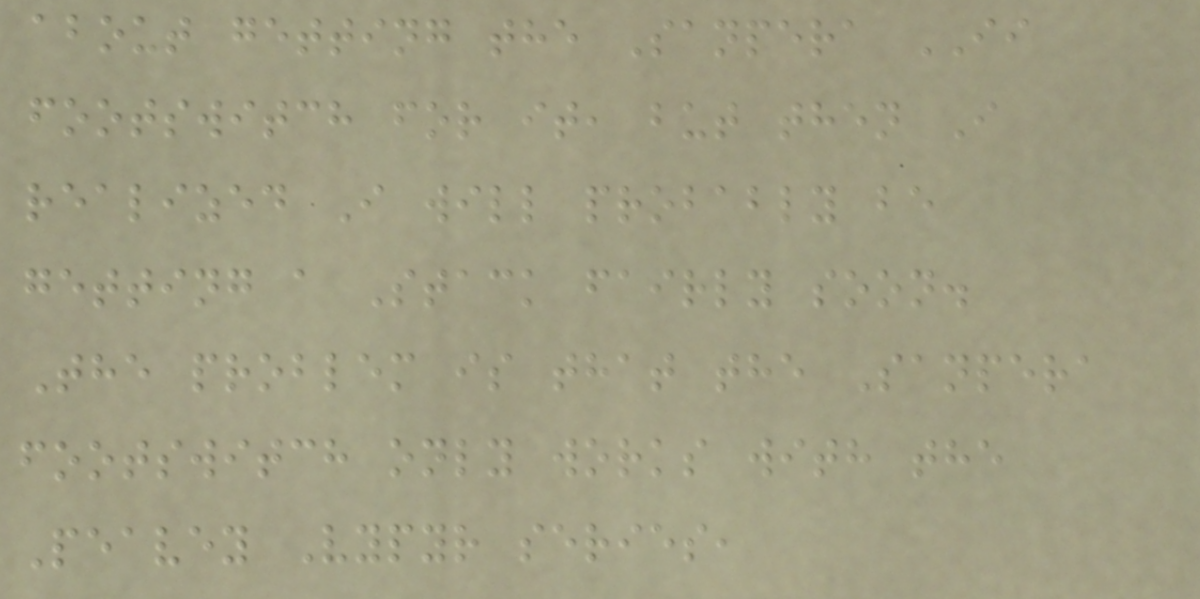about getting the Sanpera II
footswitch for it, but then I
realized I will probably be
getting a Stack fairly soon.
The problem is that the Sanpera
footswitch only works with the
Peavey Vypyr series,
